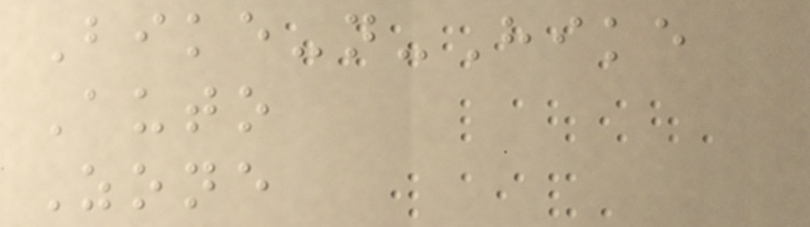Bike-n-Hike
Auto
Zone
